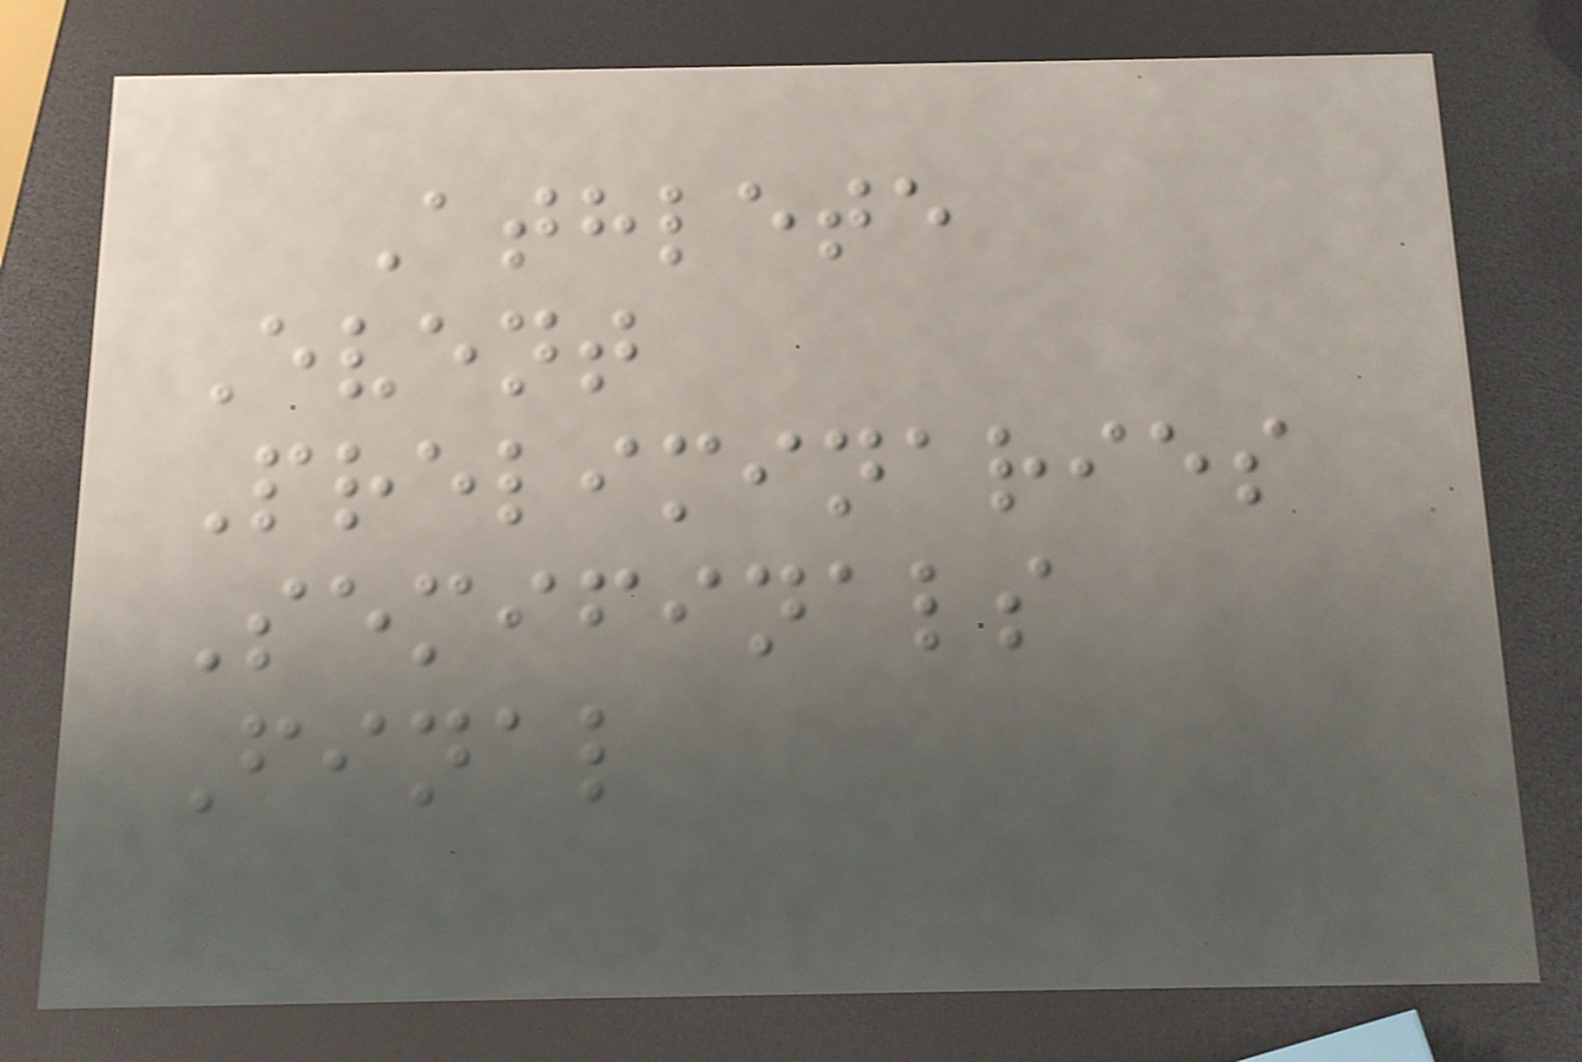Athlete
Event
Preliminaries
Semifinals
Final
